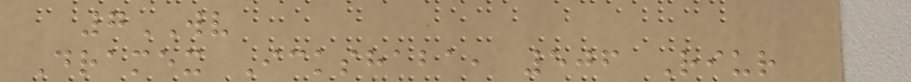7WV
Dramex Ickshaba, 506 Riur
